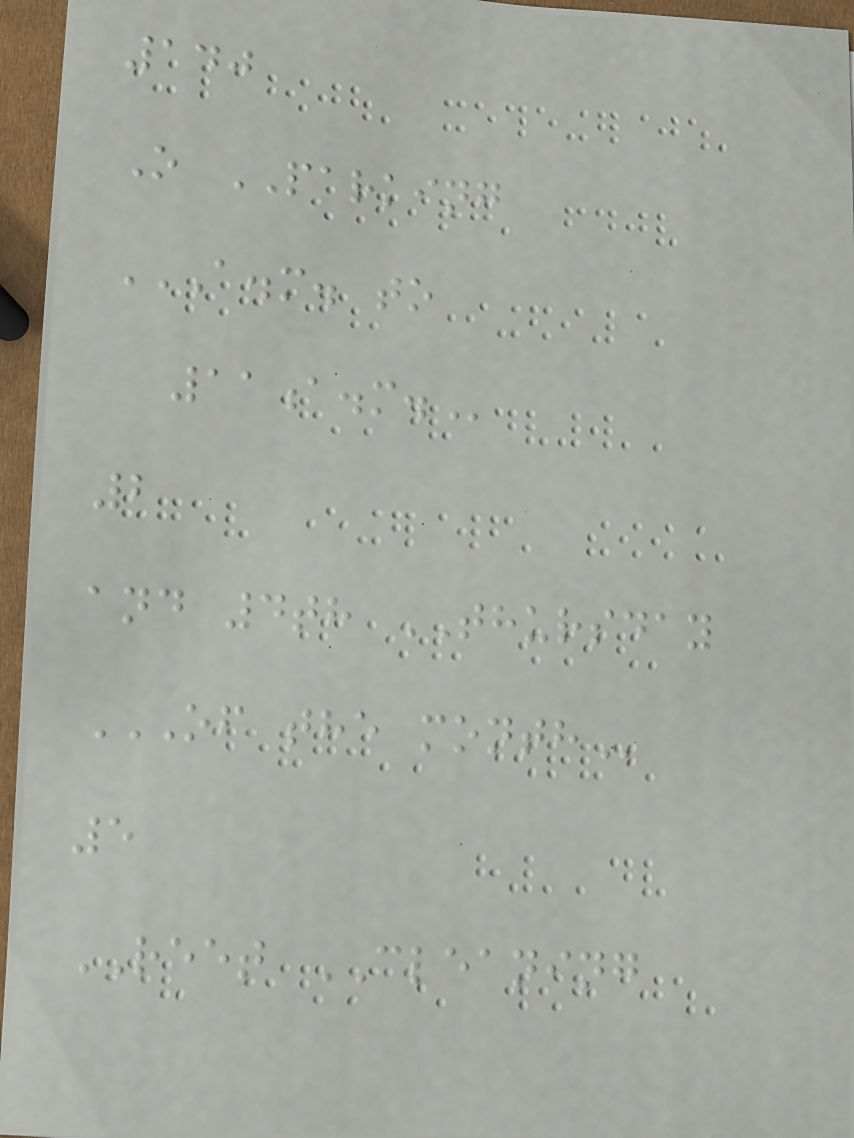140
O PARKING
A.M. TO
11A.M.
2
and 4th THURSDAY
OF THE MONTH
5
REET CLEANING
